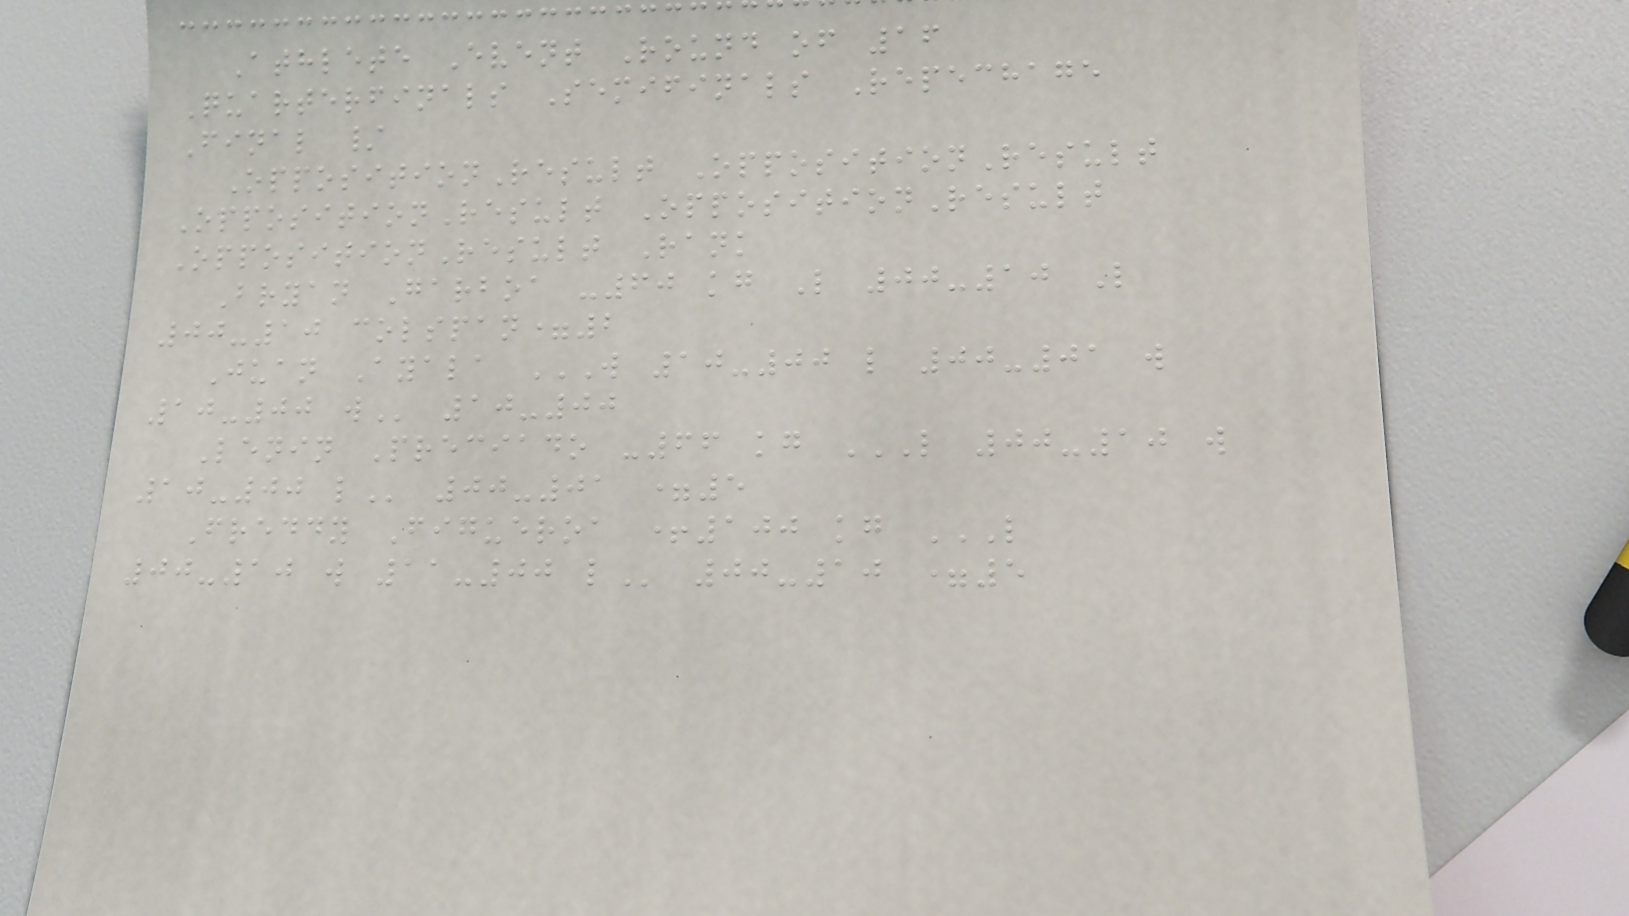Athlete Event Round of 16
Quarterfinals Semifinals Repechage
Final /
OppositionResult OppositionResult
OppositionResult OppositionResult
OppositionResult Rank
Bryan Garboa -60 kg L 00-10 L
00-10 colspan=2
Juan Ayala W 10-00 L 00-01 W
10-00 W 10-00
Lenin Preciado -66 kg L 00-10 W
10-00 L 00-01 =5
Freddy Figueroa +100 kg L
00-10 W 11-00 L 00-10 =5
